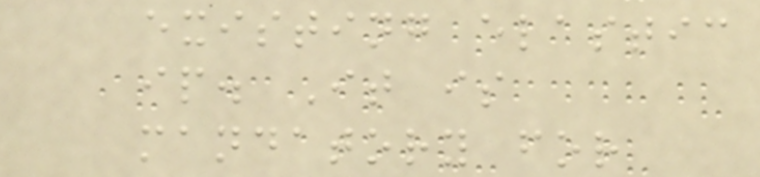existing elastic
ip. It is
mandatory for
